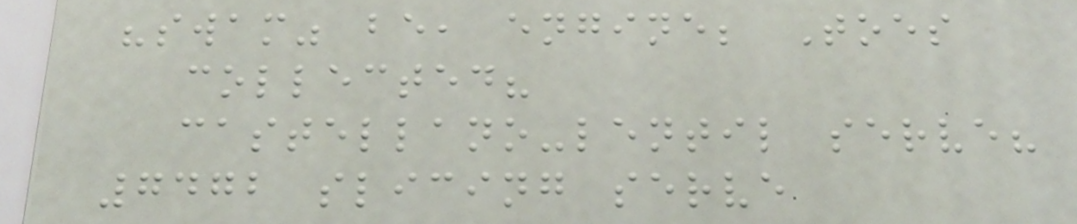"swam" be, engine; Toes
collected?
castellano-lentil serve?
7472 slicing serve
